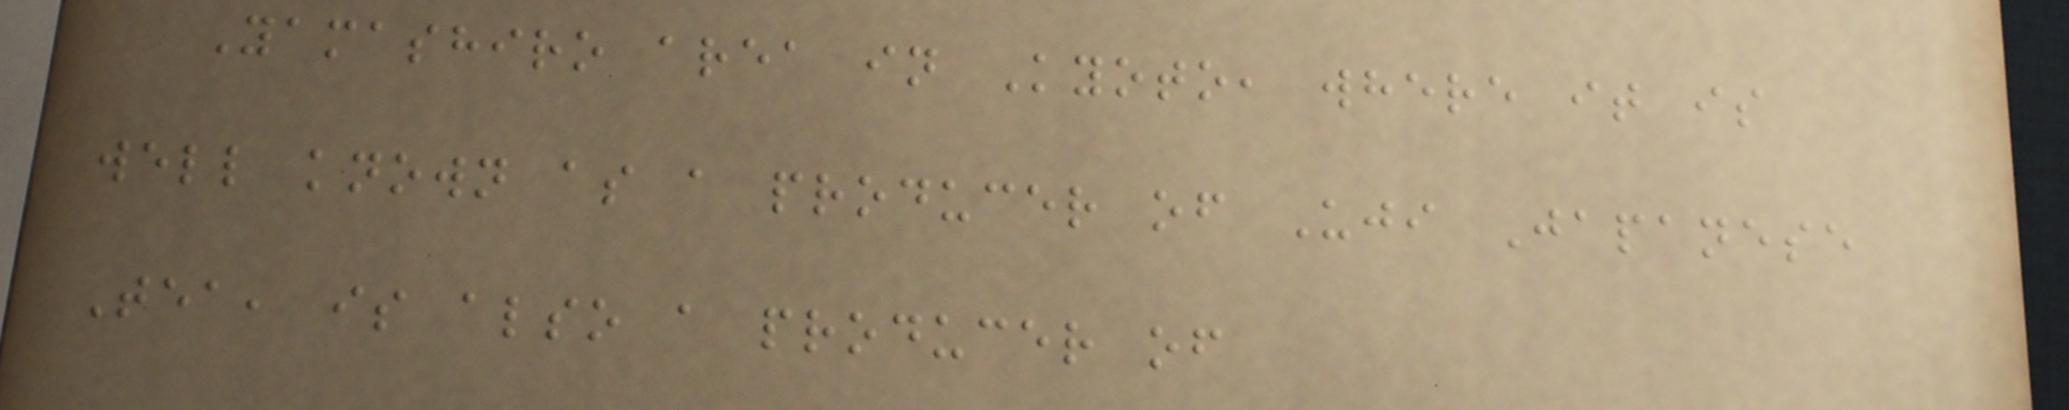Yamashiro area in Kyoto, where it is
well known as a producer of Uji Japanese
Tea, is also a producer of
